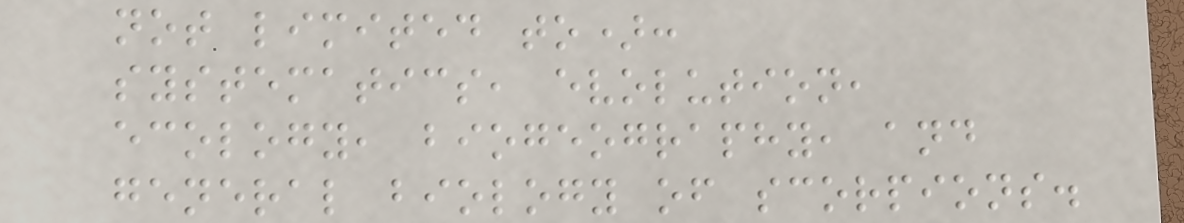not limited to):
systematics, evolution,
ecology, biogeography, and
general biology of scorpions.
